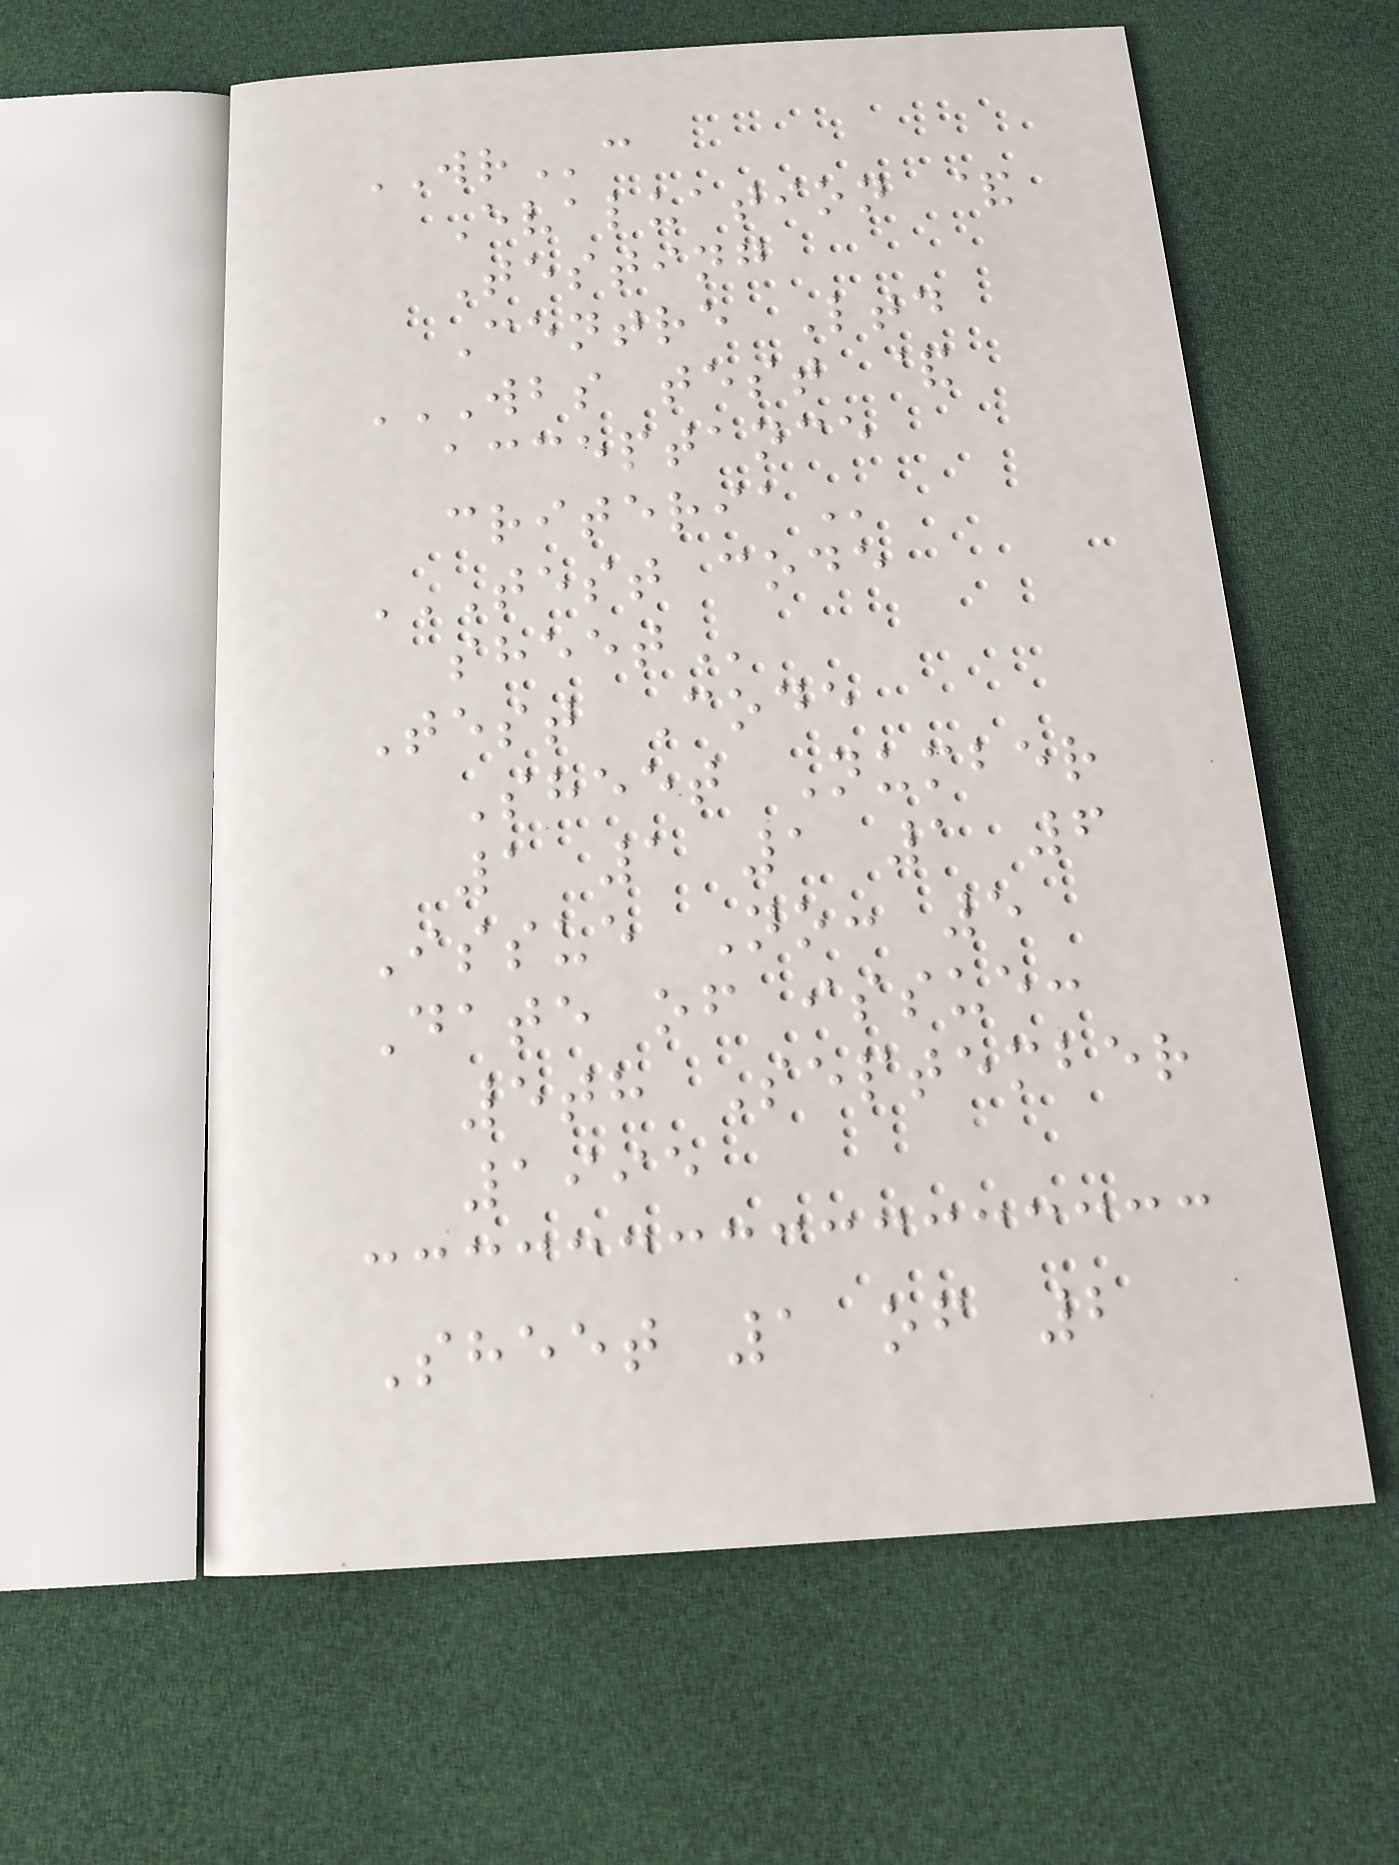WRc
Evaluation &
Testing
Centre Ltd
WBS TEST &
ACCEPTANCE
CRITERIA
TEST CODE
SHEET
Test Code
Sheet Number
1 1 1 1 6
Issue No: 5
Date of issue:
5th September
1995
Sheet 1 of 2
